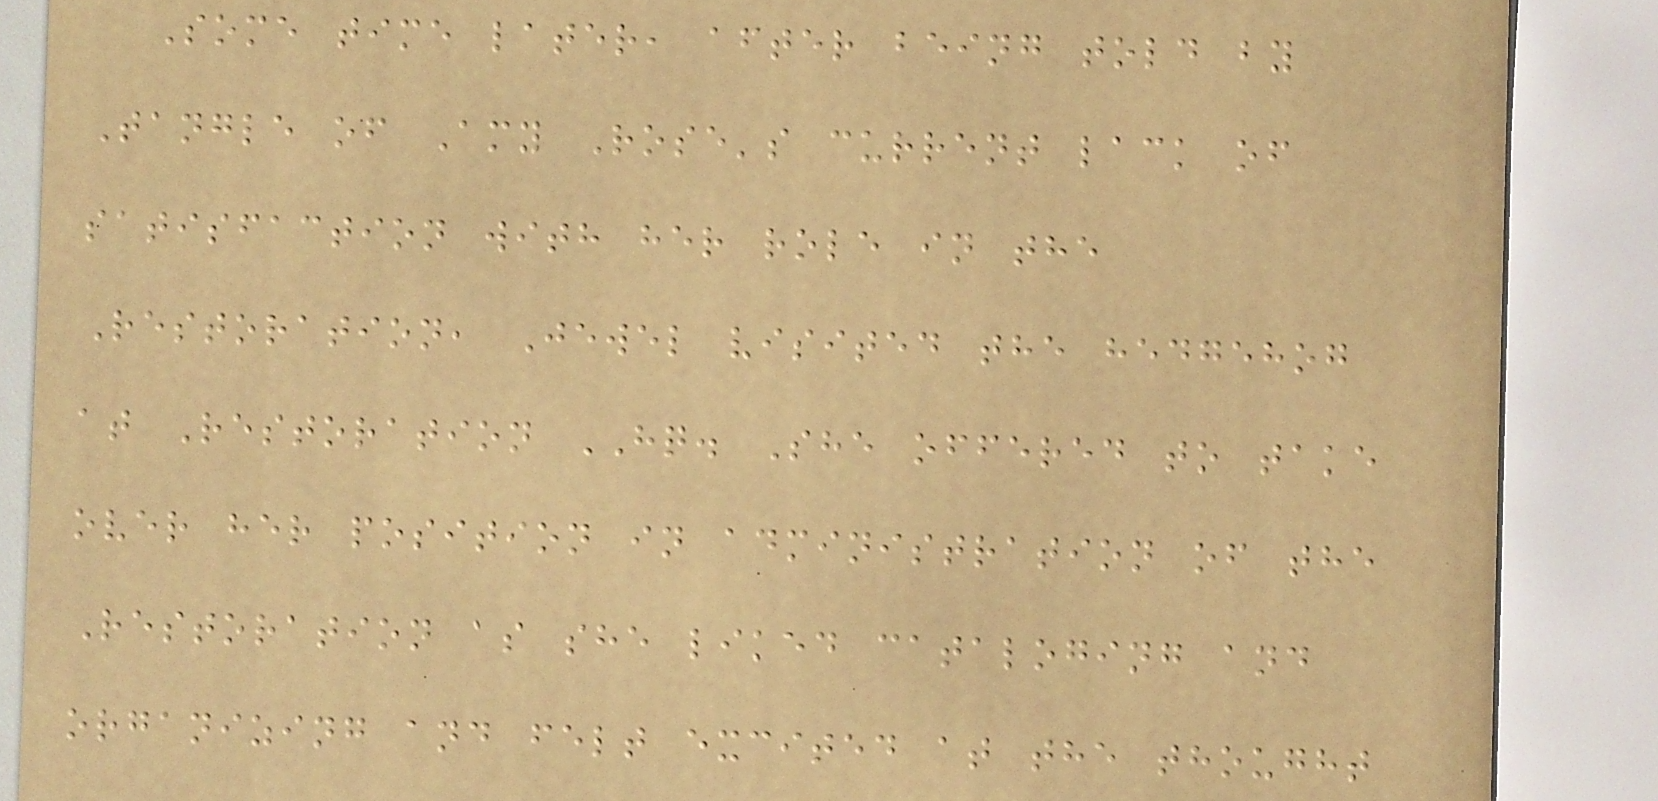Some time later, after being told by
Tangle of Amy Rose's current lack of
satisfaction with her role in the
Restoration, Jewel visited the hedgehog
at Restoration HQ. She offered to take
over her position in administration of the
Restoration as she liked cataloging and
organizing and felt excited at the thought
